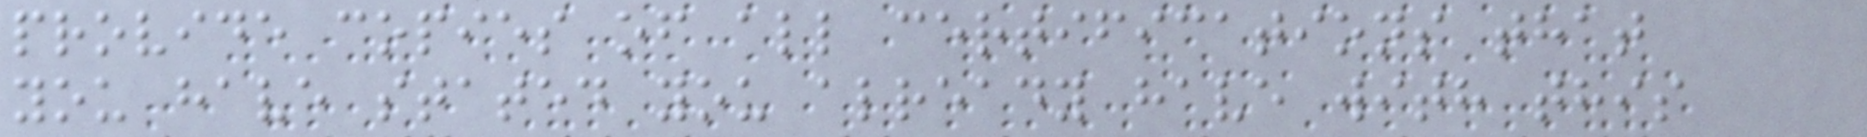provide copies of all certifications that
you have stated you already have with this
